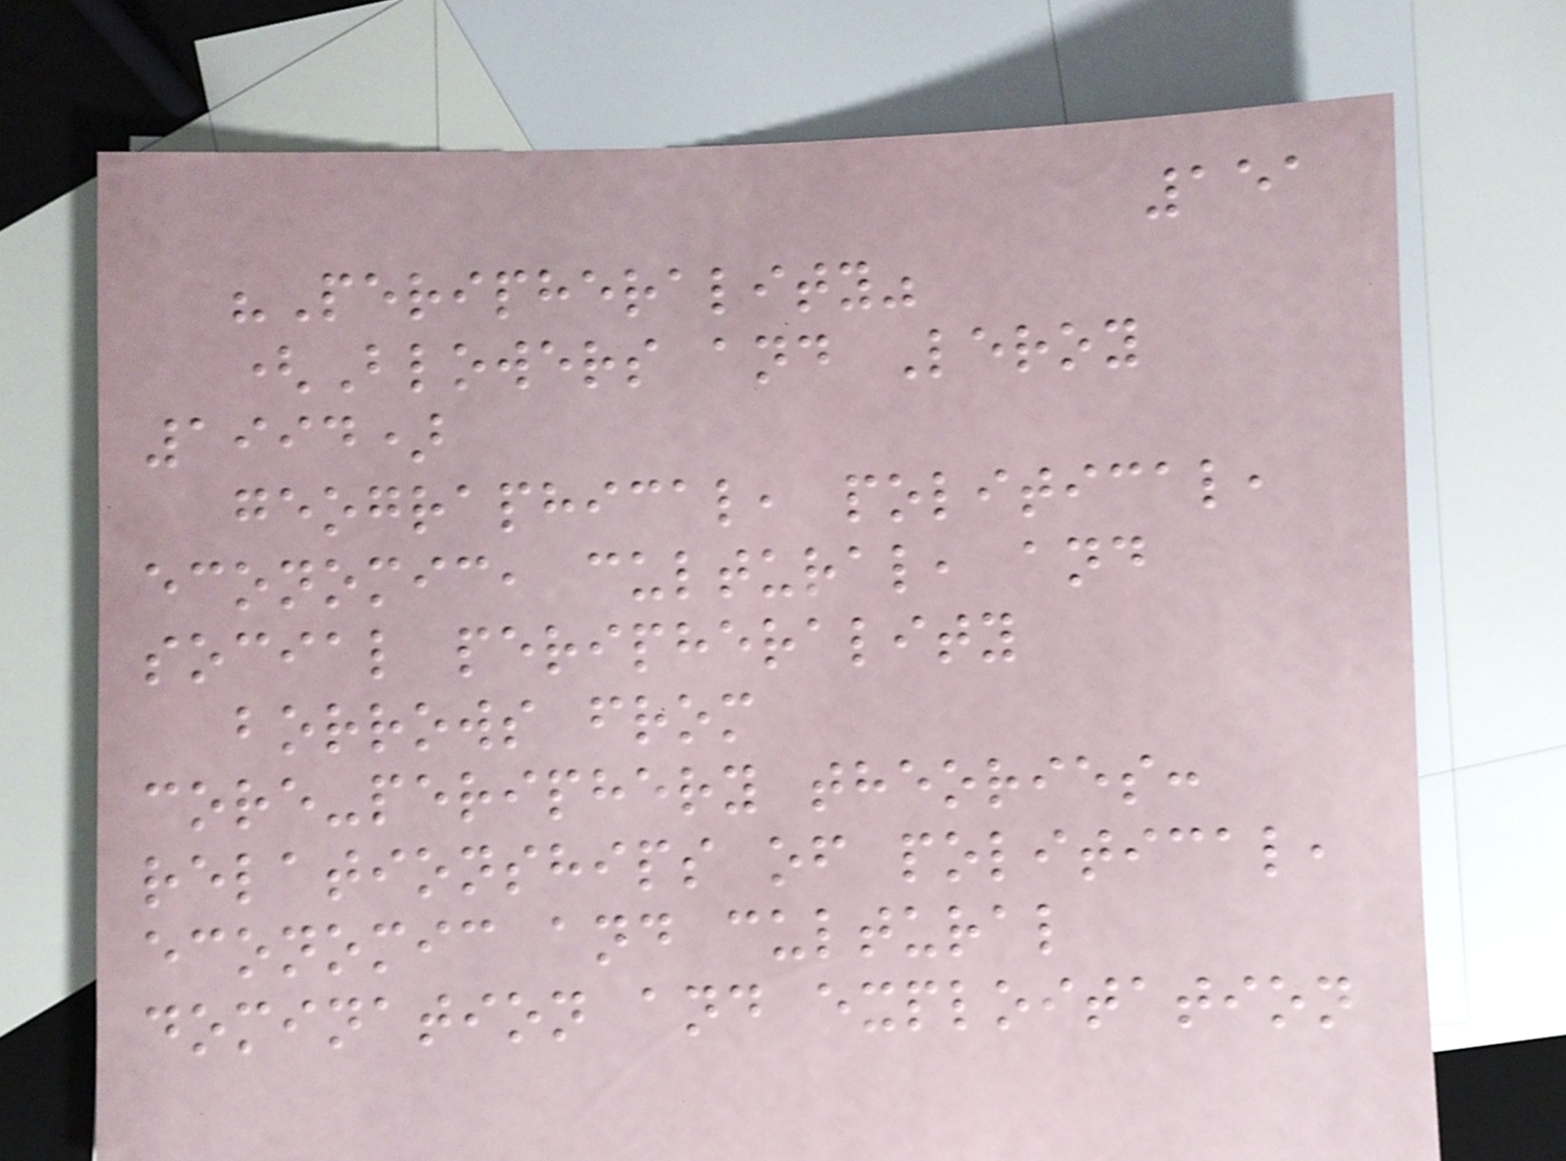151
"Peripherality"
(Blowers and Leroy
1994)
geographical, political,
economic, cultural, and
social peripherality
borrows from
core-periphery theories:
relationships of political,
economic and cultural
domination and exploitation
